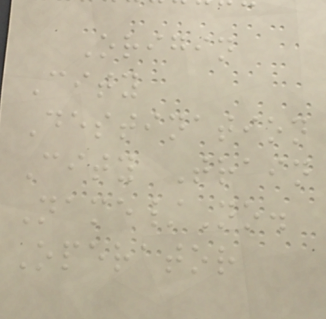Origin
City
Destination
City Train
Name/No.
Operator
